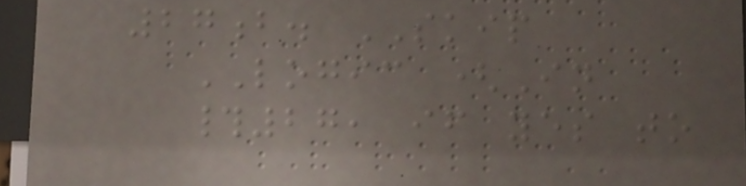27b. SKIP
LOGIC (In
#27, if yes to
